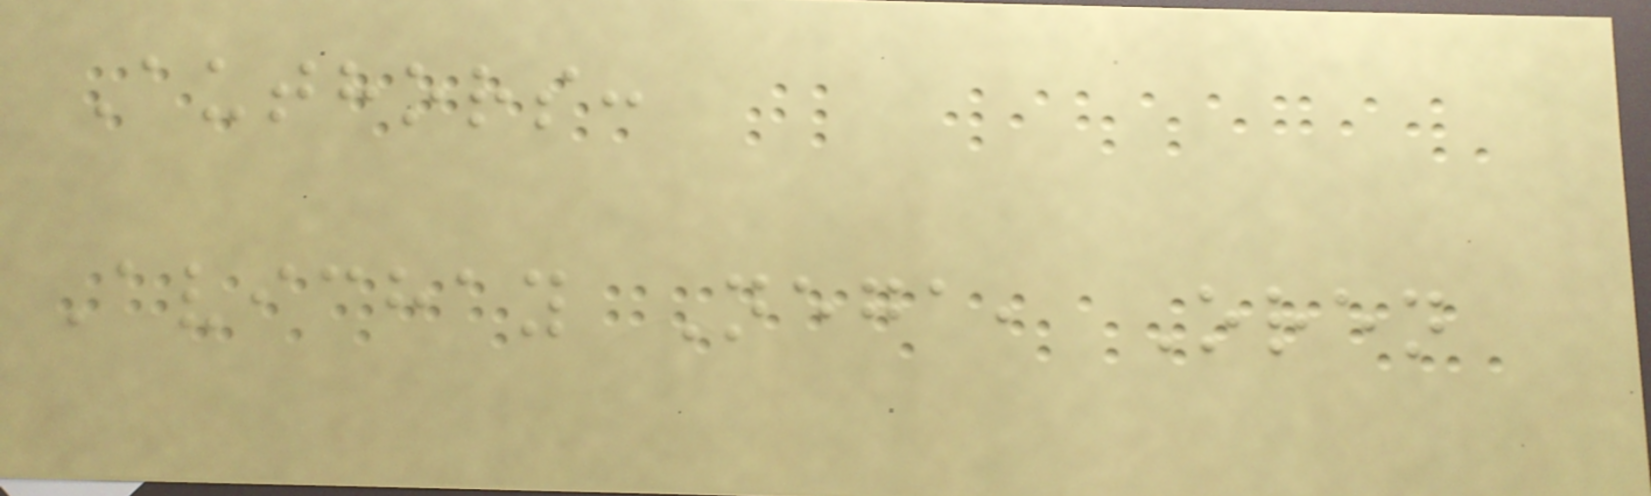Authors:
Avichay Nega, Oren
